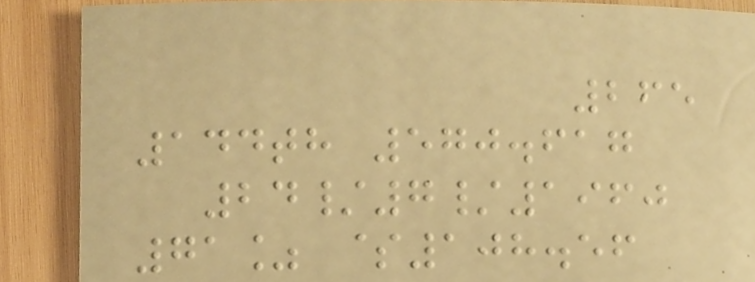265
144th 570.617
24/7/1960
71% $108.56
